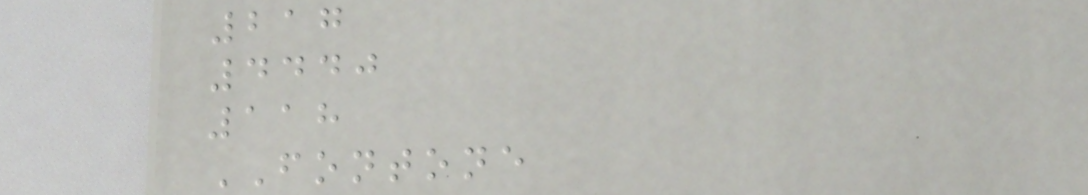217
4440
118
FONTONE
